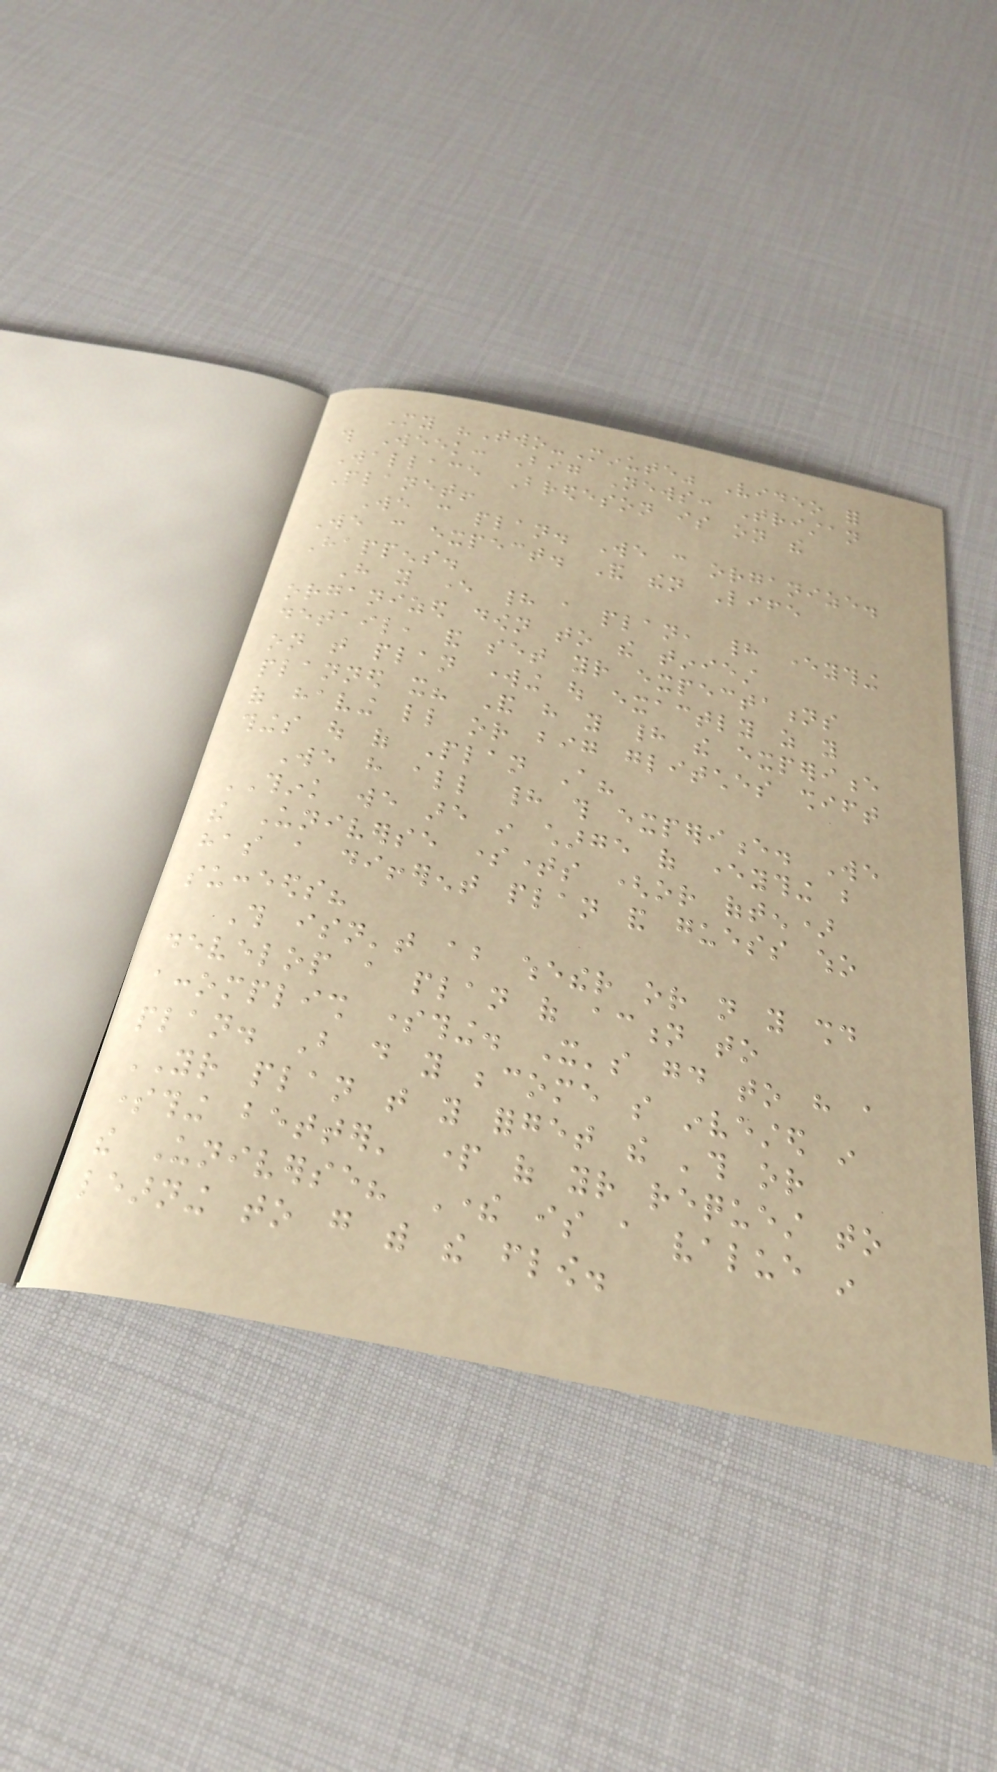My "Two-Minute" Video for
this Week: Big News: Tristan
Wallace Bredeson is on the
Planet!
We can plan. We can organize.
We can expect. And then Life
Happens.
Have you ever had a plan, had everything
organized down to the tiniest
detail, and set your expectations
on that plan working out exactly as you
planned it? And have you had the experience
of having little or big glitches shift
things out of Plan A?
We have all had this experience. We
THINK we are in charge of everything but
the Universe sometimes (or often)
has a different plan and guess who
succeeds?
This isn't about whether or not you should
develop a plan of action to
accomplish something. It's good to have a
plan. But do you become so invested in
YOUR plan that you forget the 'this or
something better' part of your request to
the Universe? There is a value in
learning to go with the flow.
